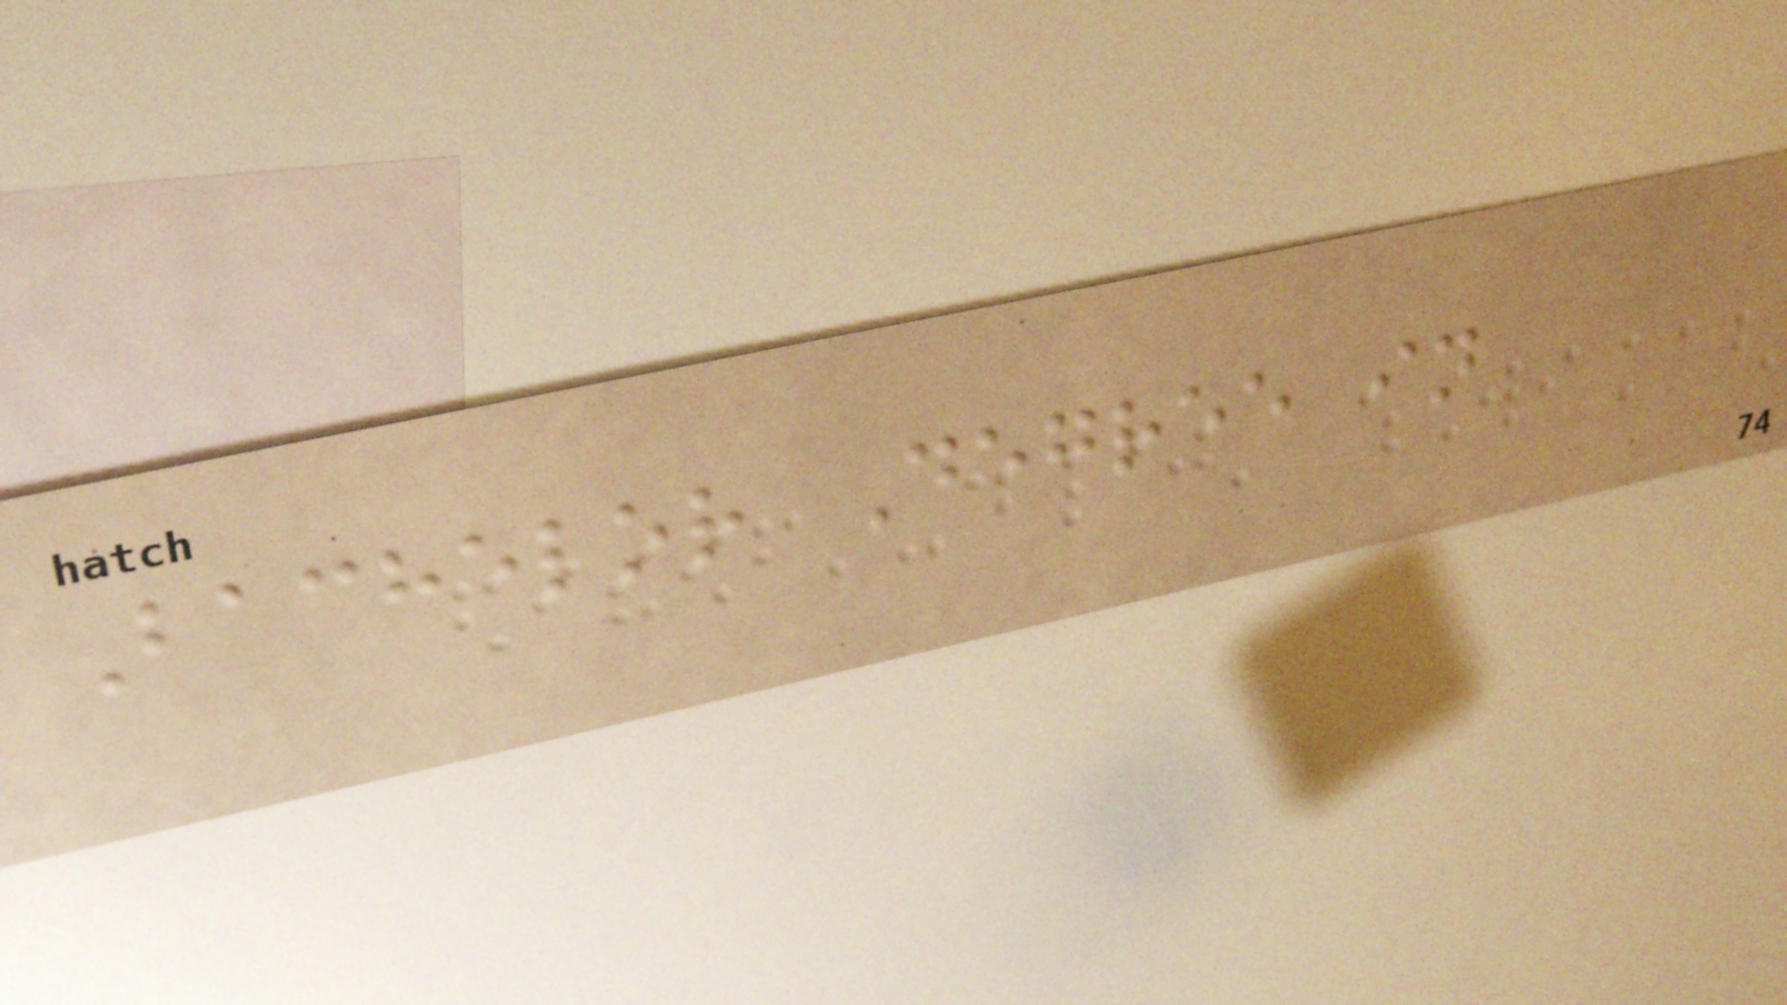Bachelor Degree in
